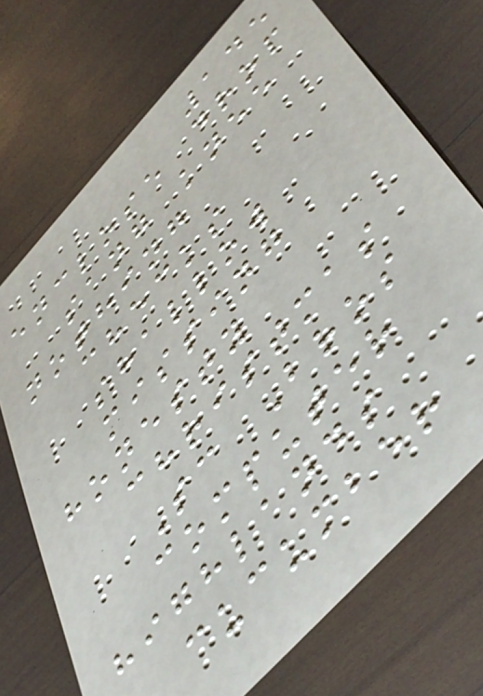145
enclose drop
sang knee
nothing
checks
shallow
missing
honesty
christmas
Sc Bros
computer
highlands
cucumber
